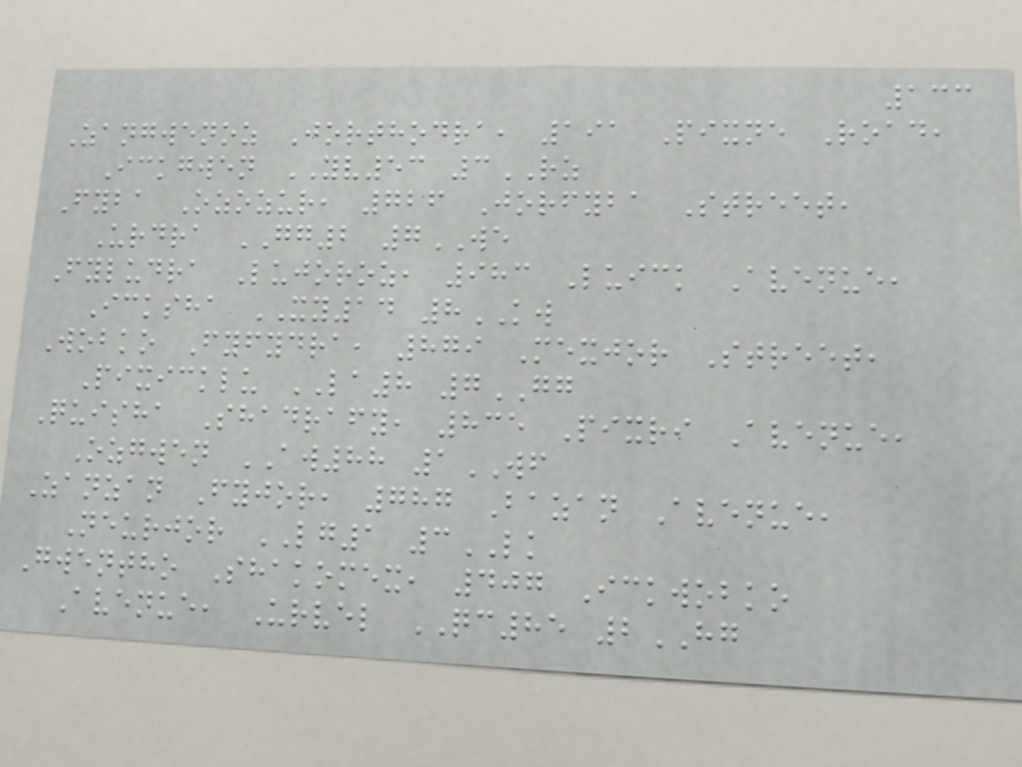133
Zangwenoz Jorthodra, 191 Pixne Road,
Ickgwen YV53 3RZ
Fyba Ozozur, 726 Jorfyba Street,
Urdra GG2 7WE
Fyludra Lujoroz, 983 Luick Avenue,
Icksha XY14 8KW
Wobko Fyfydra, 879 Mexjor Street,
Pixicklu LA8 7GG
Quisha Shadrafy, 835 Pixri Avenue,
Ozgwen AW88 1WF
Zanzan Fyjor, 787 Bazan Avenue,
Neurjor LG1 3LK
Gwentho Shakomex, 407 Ickwobko
Avenue, Urvel QC85 2HG
